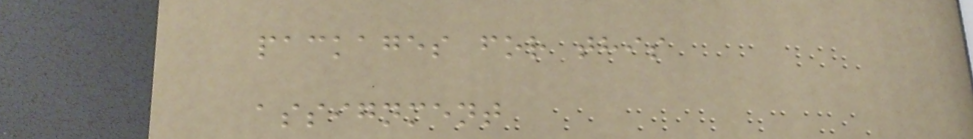packages for this
assignment
